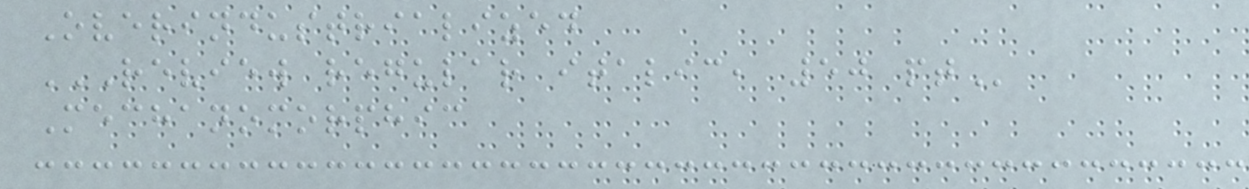Overindustrialized
REVIEW REGULAR ITALIC, 50 PT
Mechanomorphic
